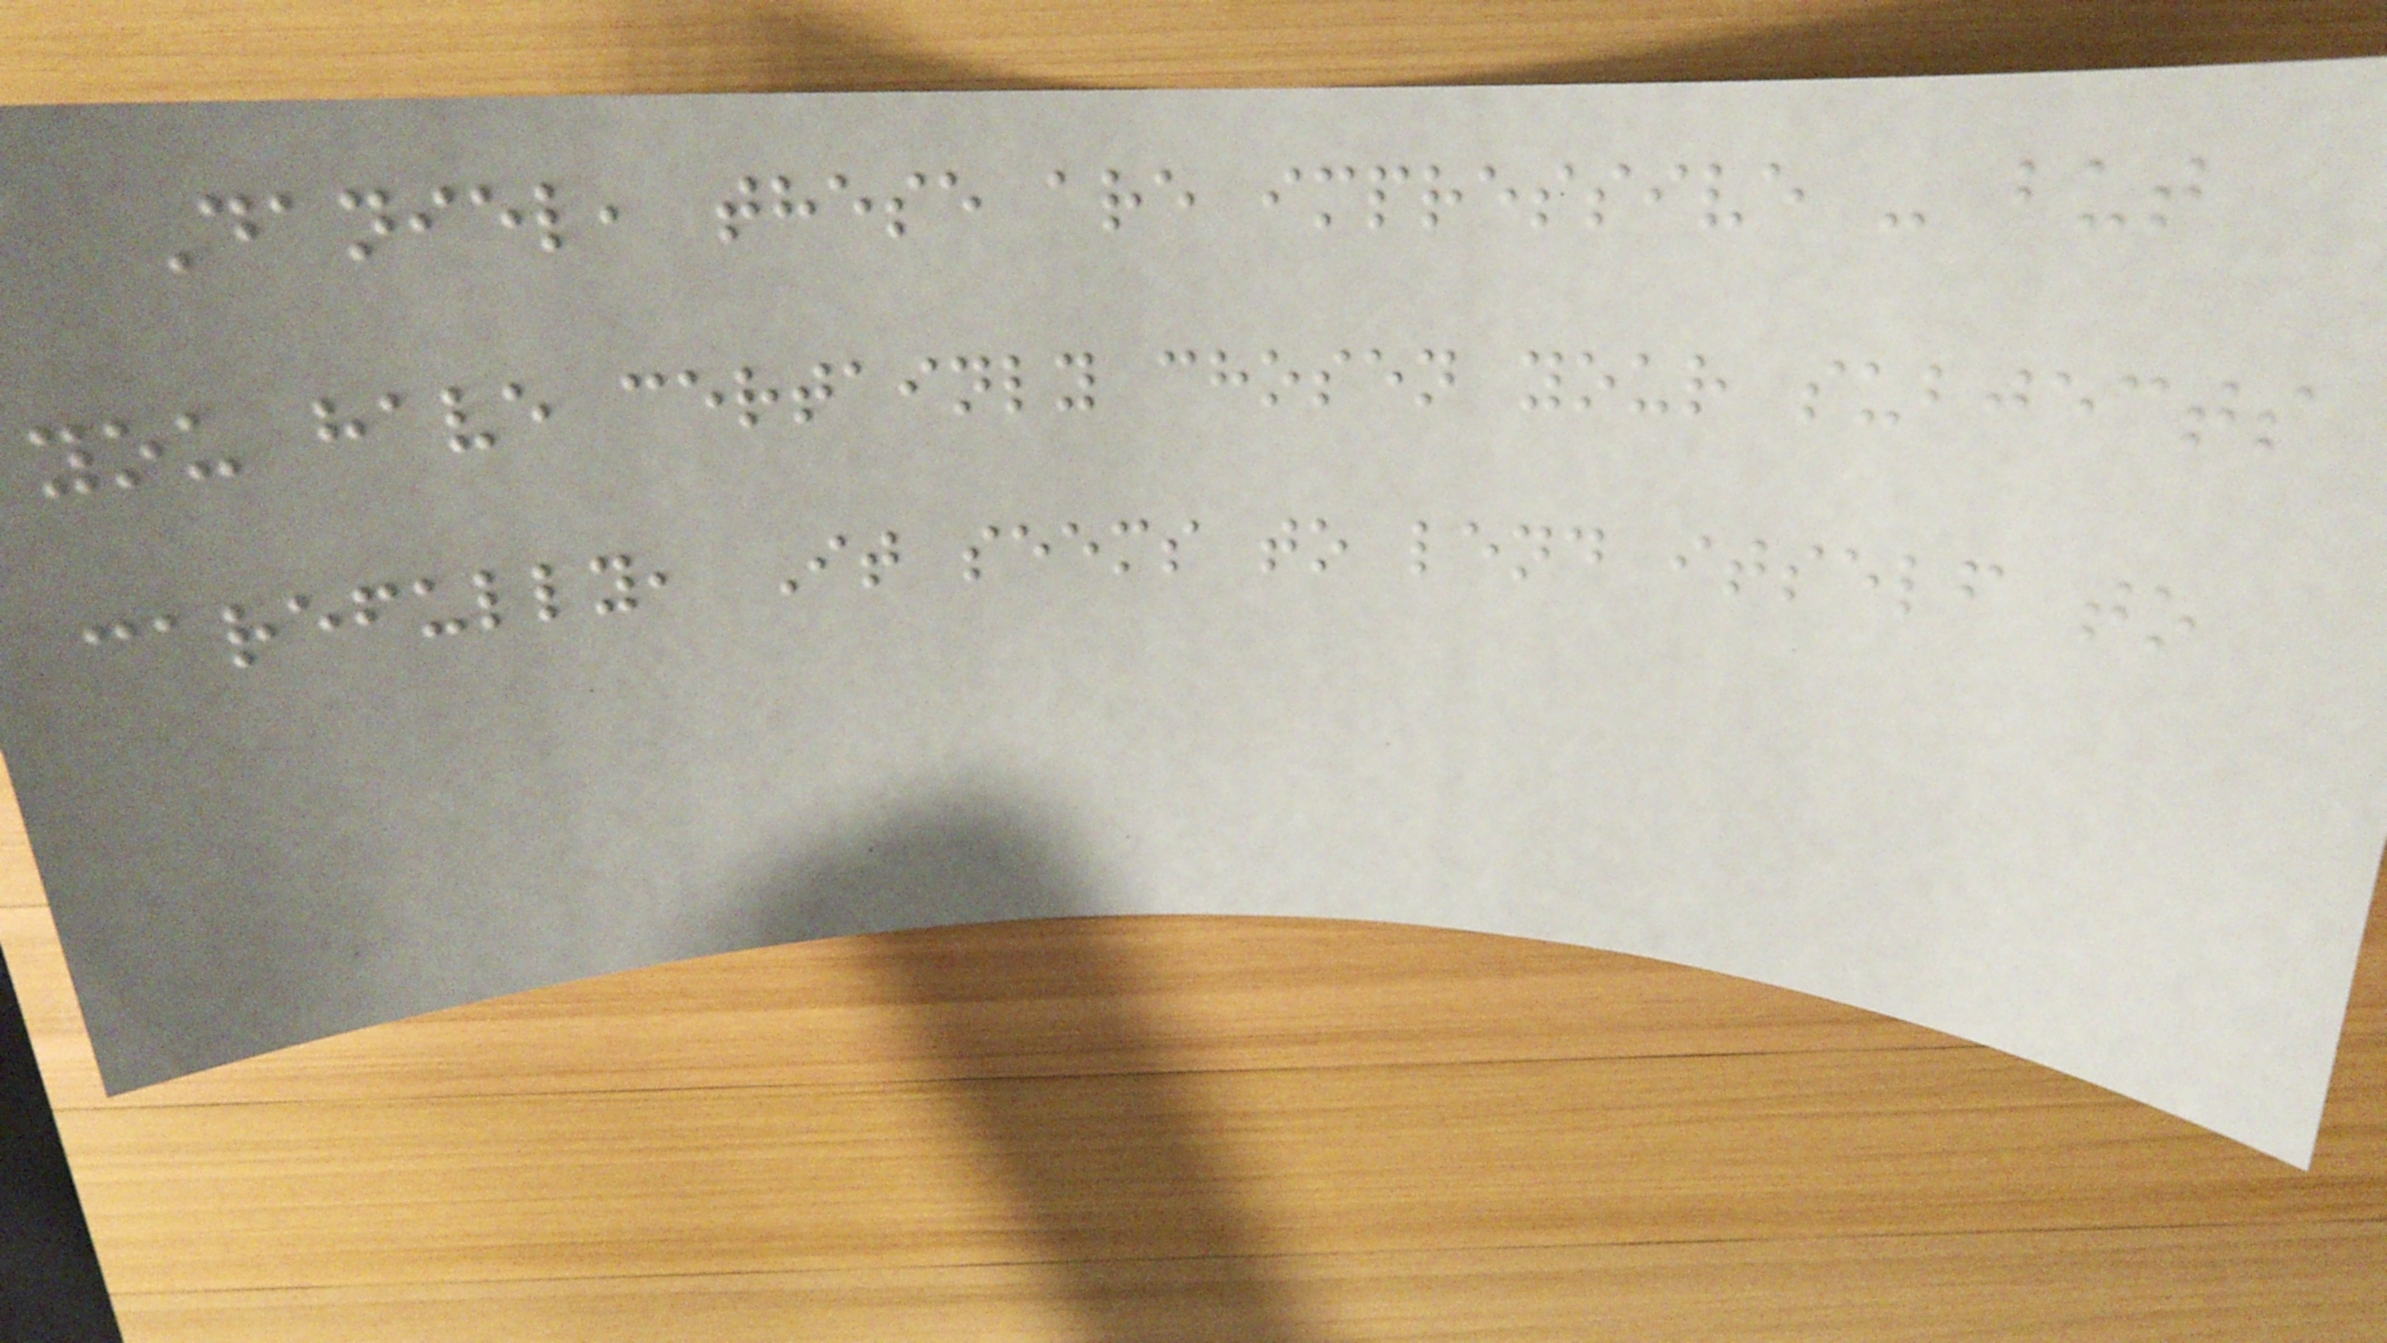Daniel, these are impressive - but
you have certainly chosen your subjects
carefully, It seems to lend itself to
